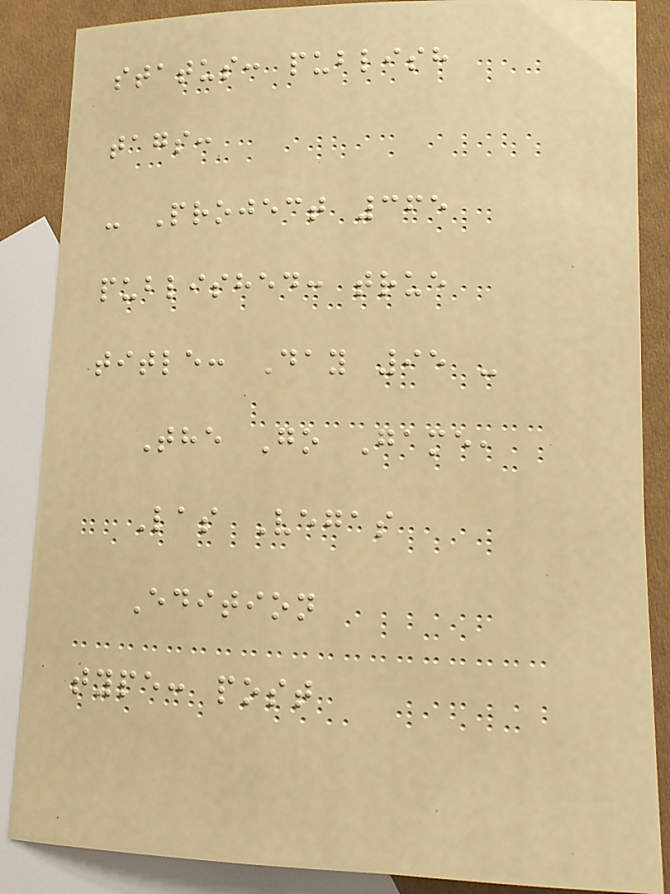status: publish
tags:
- Project 365
published: true
title: Day 95 -
The Go Game,
Las Vegas
Edition
type: post
